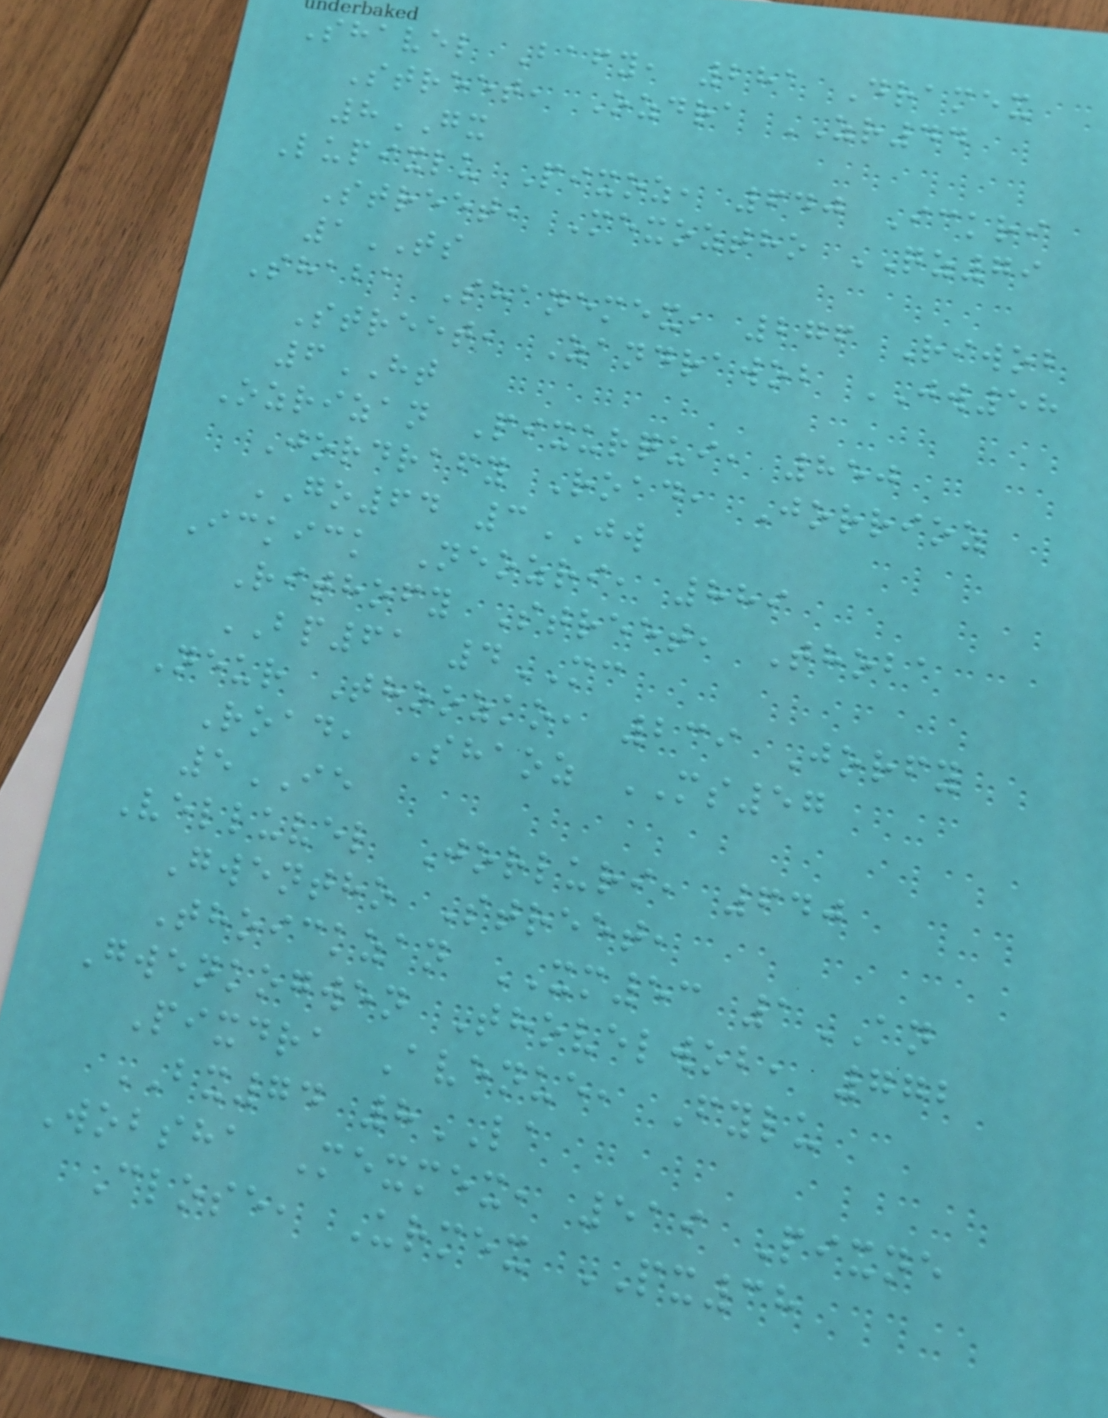Shavel Bafy, 281 Dramex
Street, Ozdra ZR44
8GX
Lupixlu Pixoz, 640 Ickri
Street, Mexoztho QZ79
1TS
Shaba Shanemex, 276 Riwob
Street, Zandrawob JW58
6HT
Ozrizan Pixurqui, 850
Jordrafy Road, Jorrioz
GO64 3JW
Ickick Neozri, 889
Rithofy Street, Thoba
BP61 4MC
Neur Thoozko, 239 Jorfy
Road, Shaoz MS57
5IE
Velluvel Jorluri, 640
Gwentho Street,
Thoickzan XM53 1AN
Gwenkogwen Thovelwob, 772
Pixdra Avenue, Fylu
BX74 8LA
Wobsha Mexmex, 519 Pixne
Close, Urmex PX38
